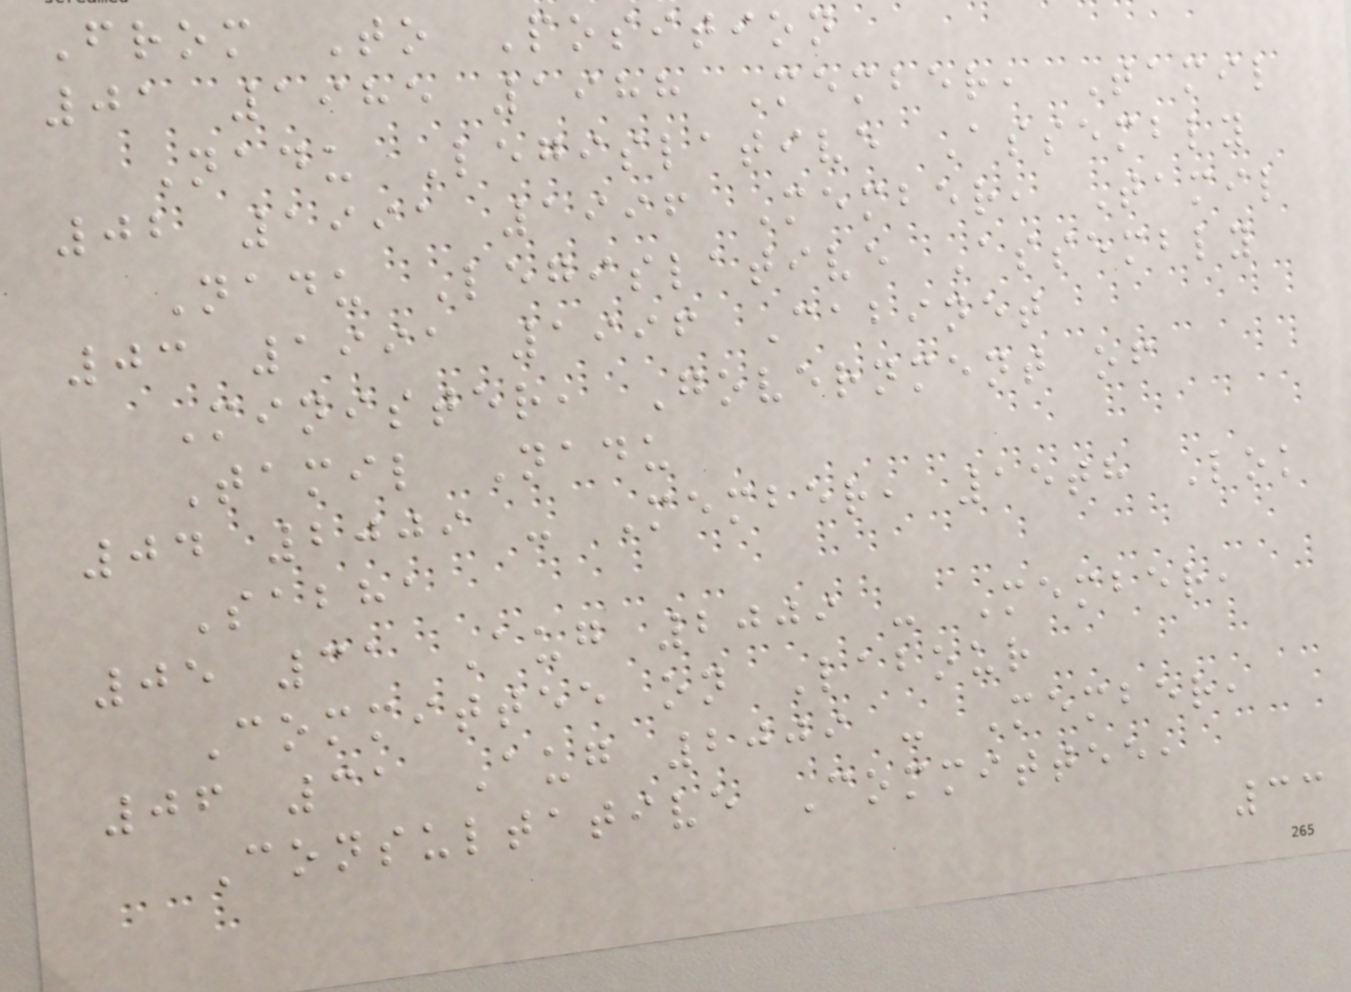From To Position
01 1985 1988 Member, Tamil
Nadu Legislative Assembly
02 1991 1996 Member, Tamil
Nadu Legislative Assembly
03 1991 1996 Cabinet
Minister, Government of
Tamil Nadu
04 2009 - Member, 15th Lok
Sabha
05 31 Aug 2009 - Member,
Committee on Labour
06 31 Aug 2009 - Member,
Consultative Committee,
33
